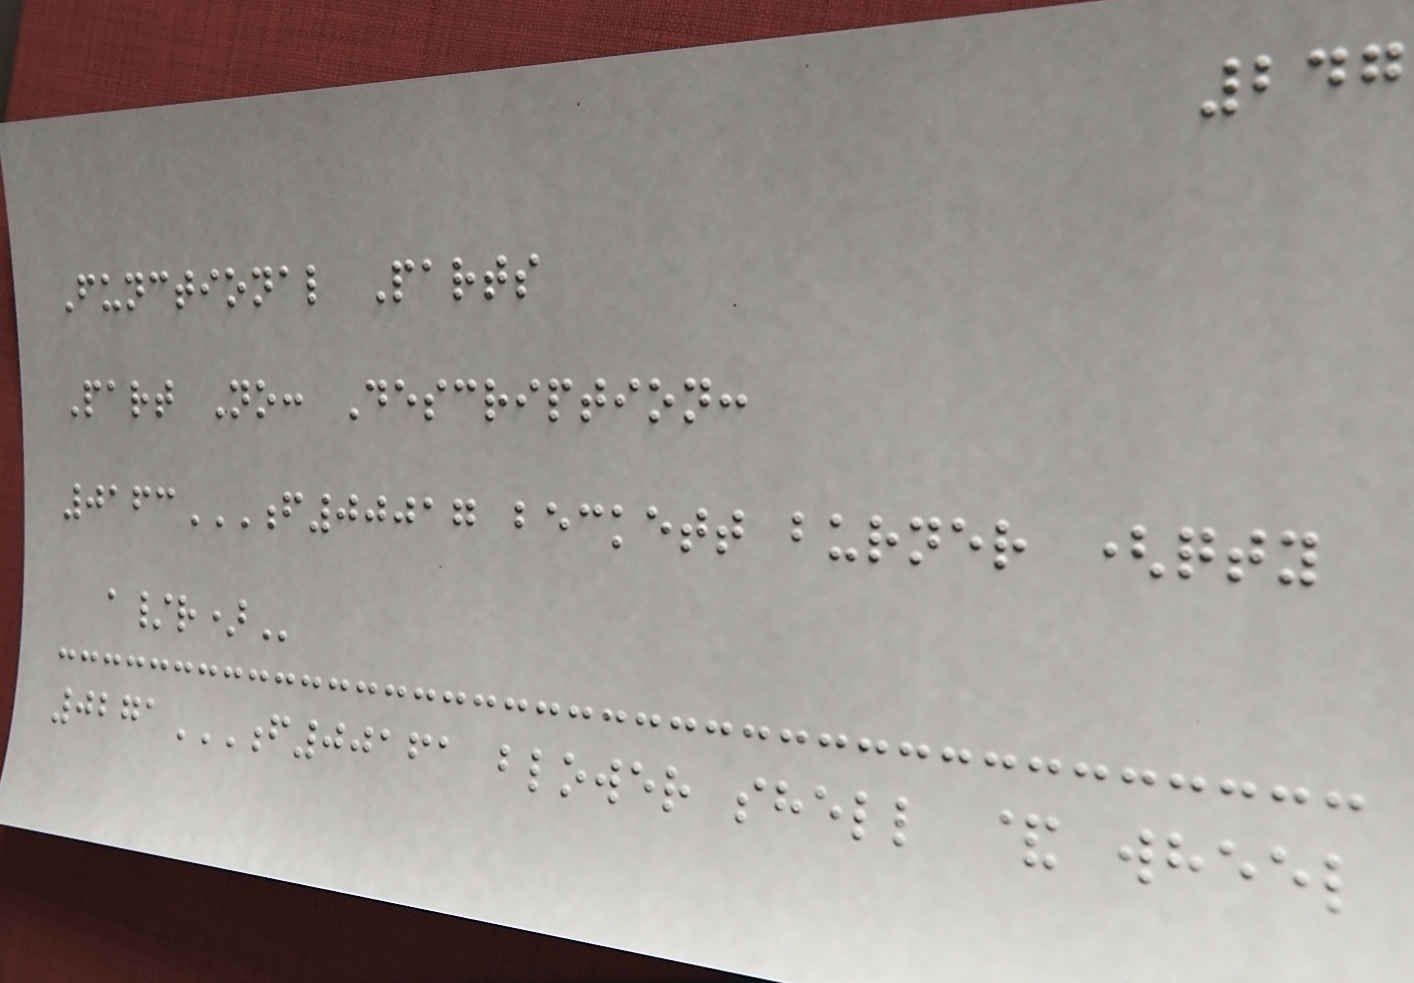247
Functional Parts
Part No: Description:
0163F00017 BECKETT BURNER (QTY
A/R)
0271F00161 BLOWER SHELL & WHEEL
